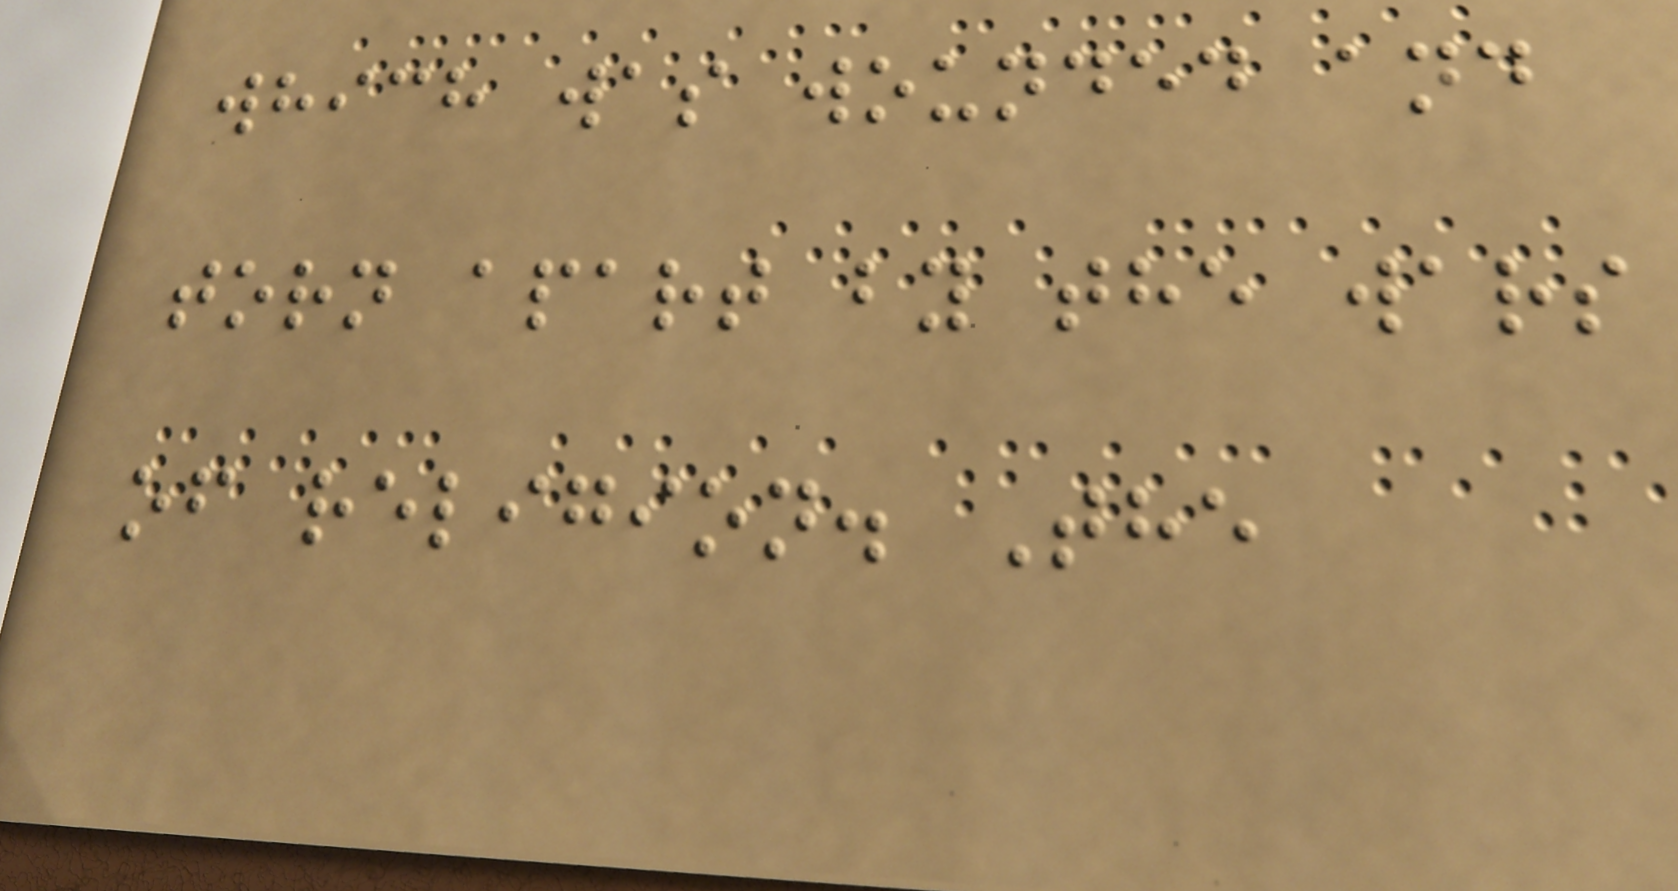which was wounded and
torn apart by the wars
of religion. The
